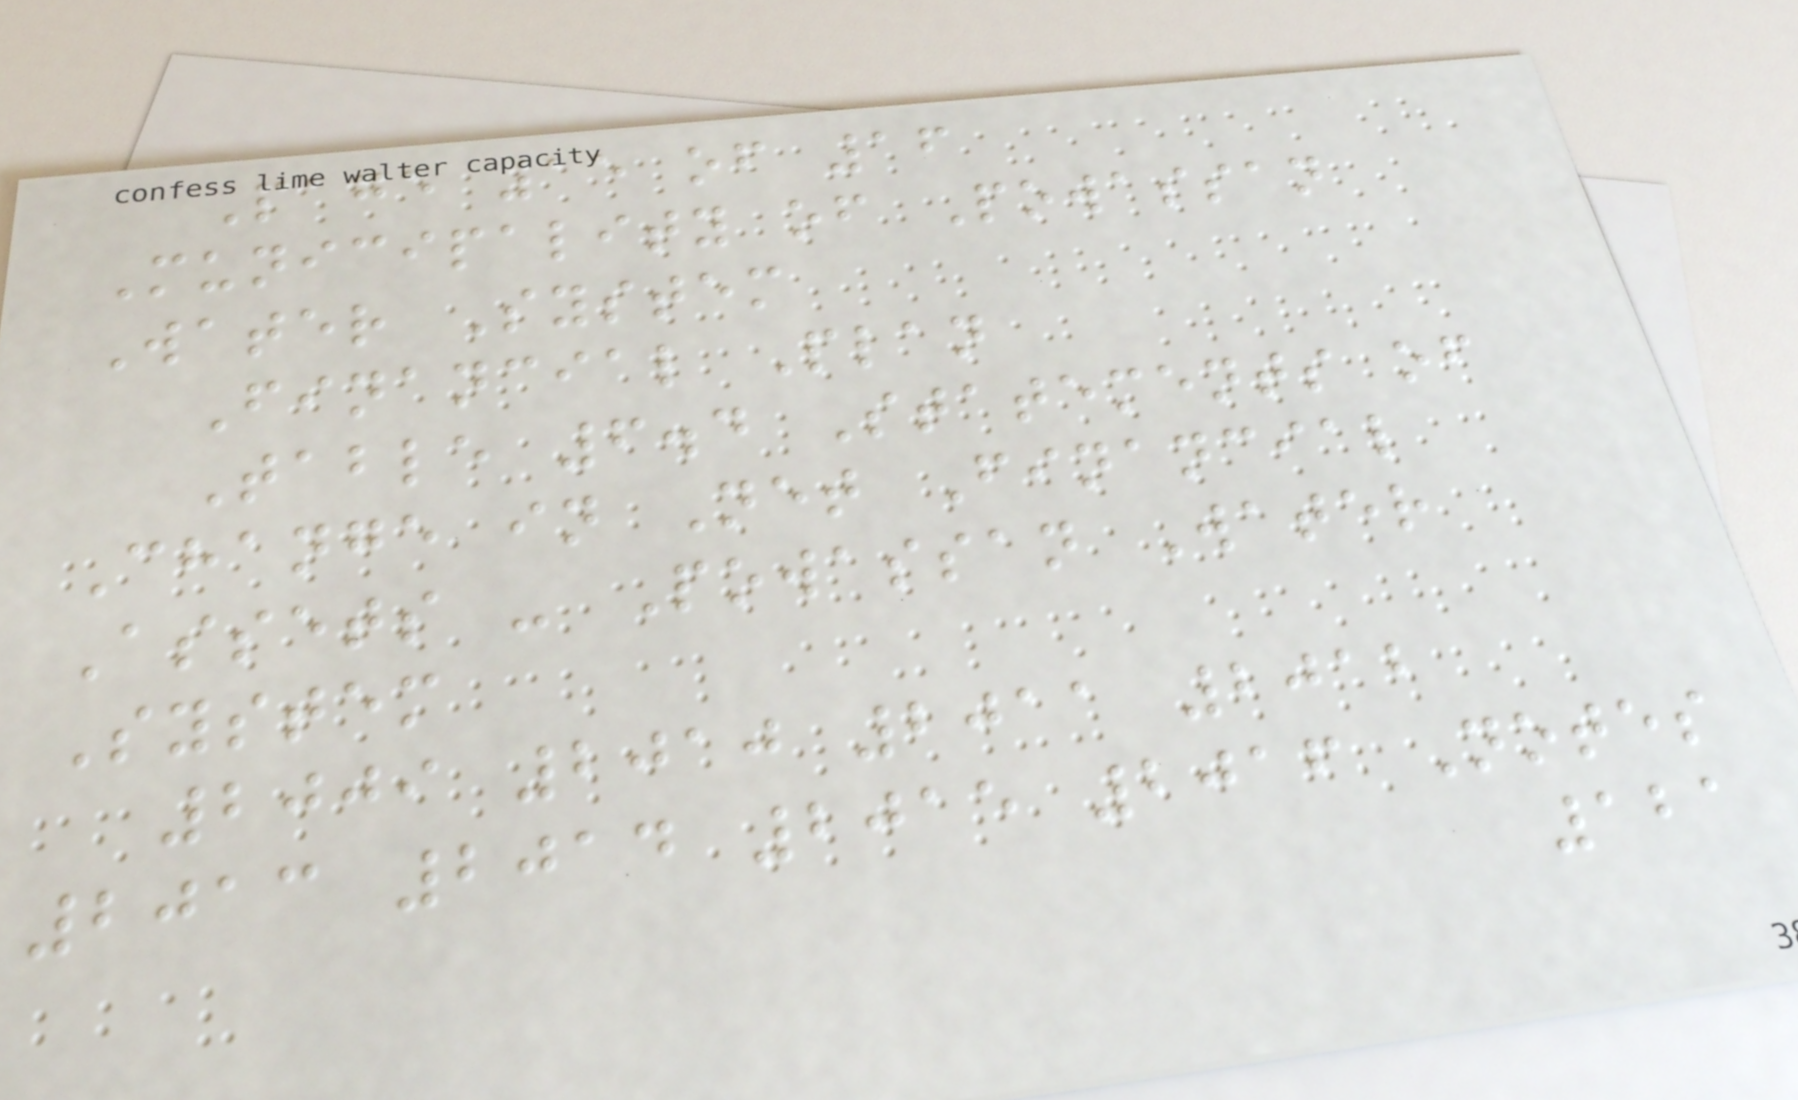Page 15 of 16
Municipality of Powassan
Water System
Financial Plan
Table 6.4 Statements of
Change in Net Financial
Assets - Powassan Water
System
2009 2010 2011 2012
2013 2014 2015 2016 Notes
121
